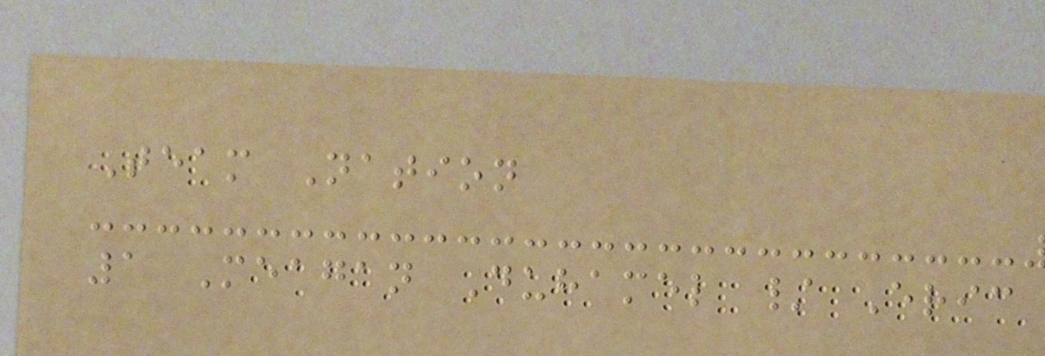Team Nation
1 Meagan Duhamel / Eric
